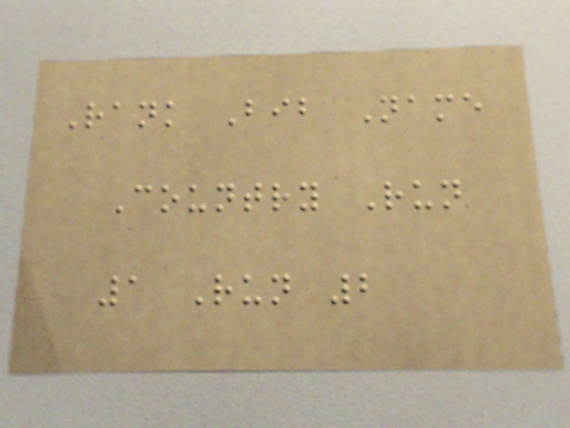Rank Bib Name
Country Run
1 Run 2
